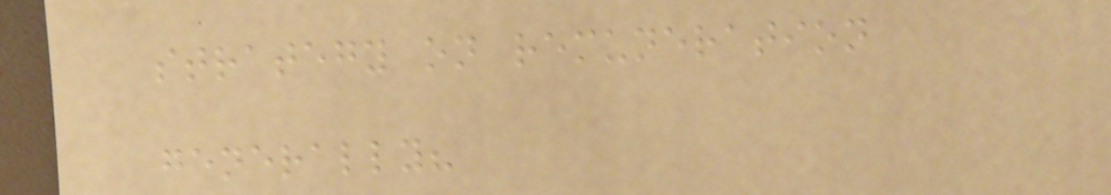strategy on remuneration
generally?
